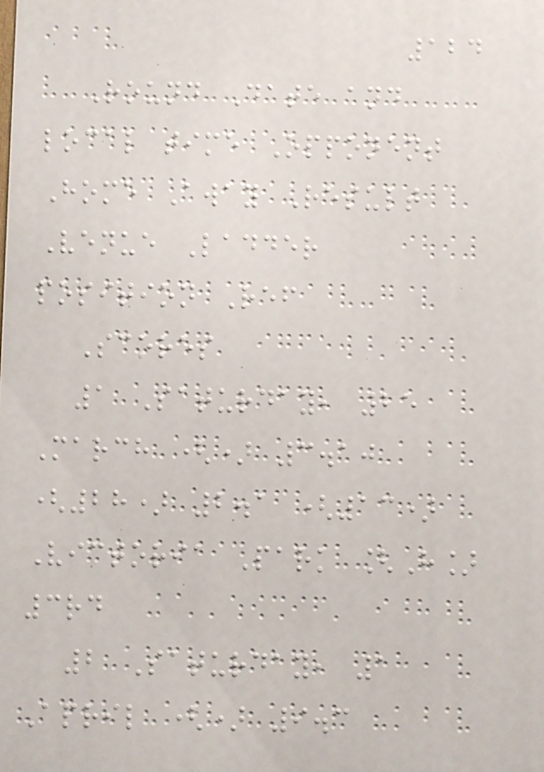124
Round Date and
local time Opponent
Home Away Result
Venue Ladder
position Ref
Scores
1 Saturday, 25
March () 3.10
(28) 2.1 (13)
Victoria Park [H]
3rd
2 Saturday, 1
April () 9.3
